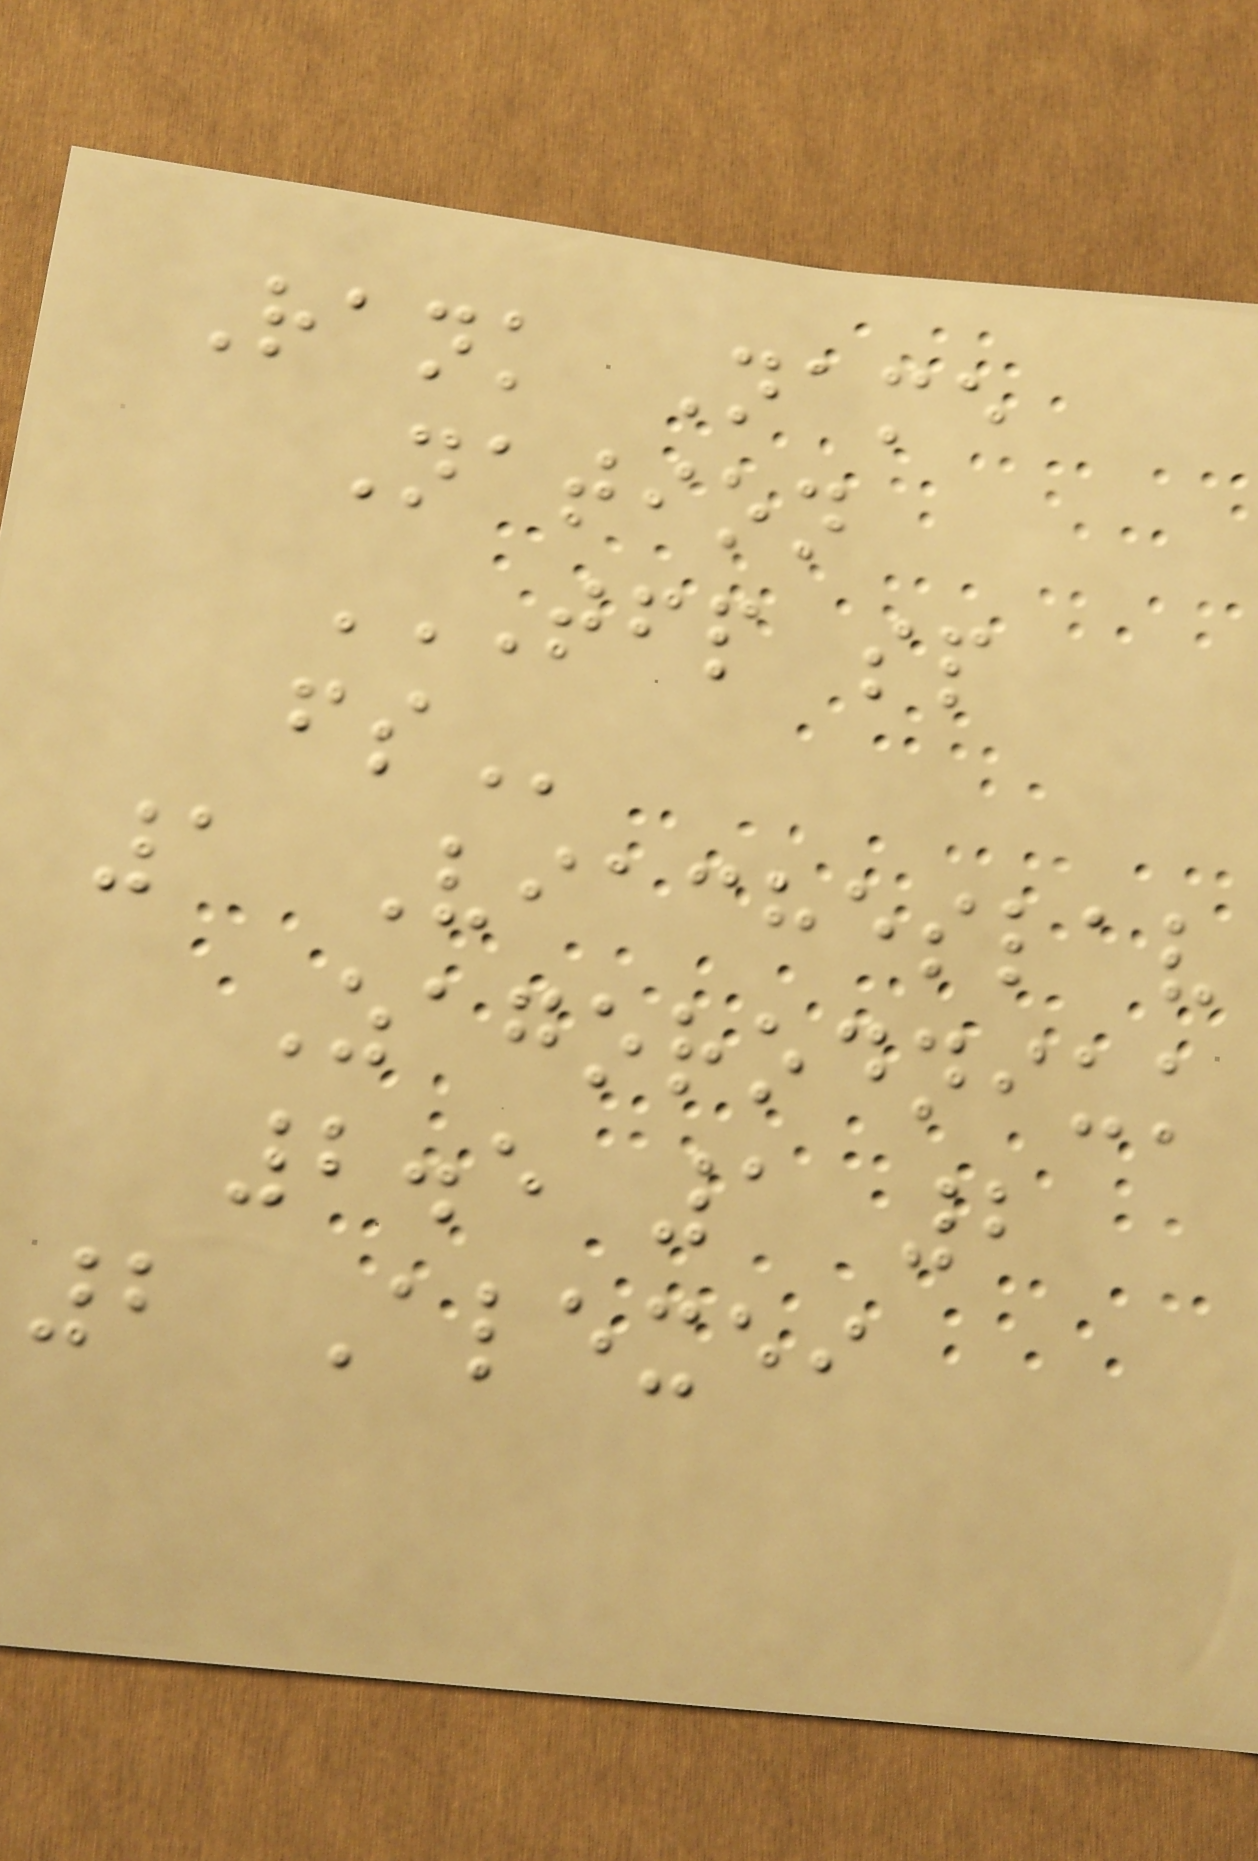Rank Name
Nation
TFP SP
FS
1 Viacheslav
Zagorodniuk
2.5 1 2
2 Alexei
